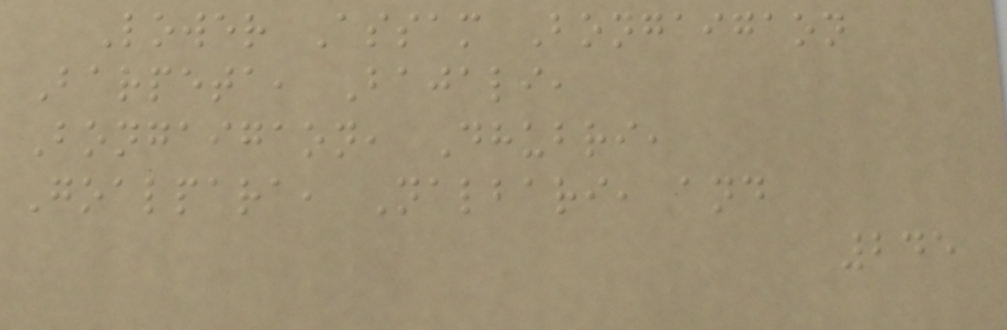Lower Assam Bongaigaon
Barpeta, Bajali,
Bongaigaon, Dhubri,
Goalpara, Nalbari, and
245
